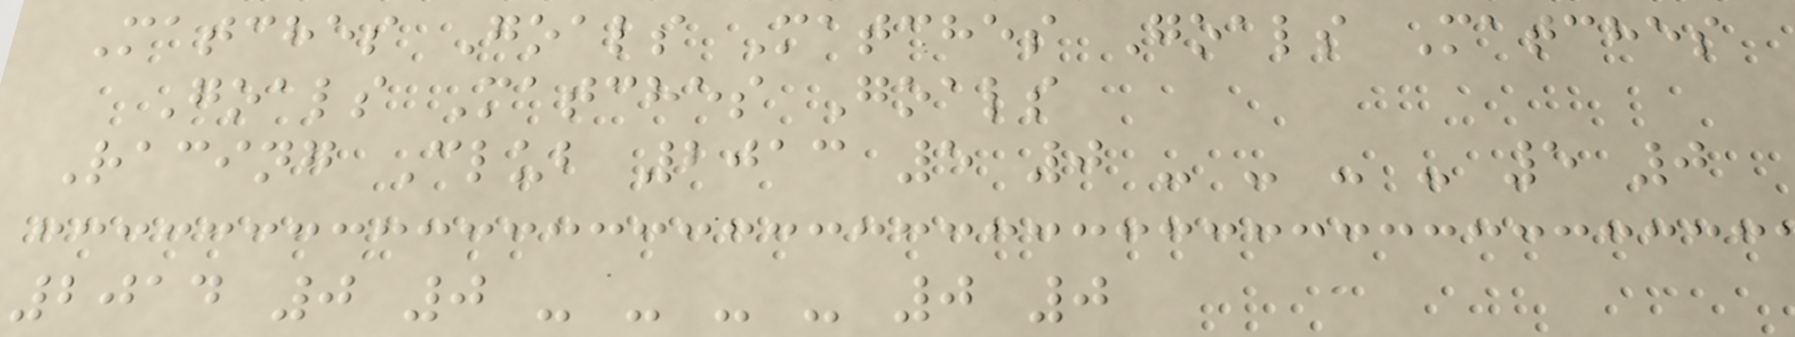Matches Goals Matches Goals Matches
Goals Matches Goals
Racing Club 2013 5 0 - - - - 5 0
2014 0 0 - - - - 0 0
